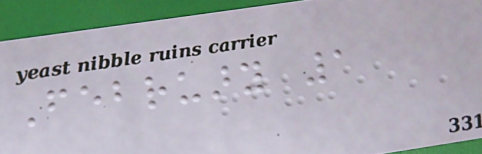February 1
